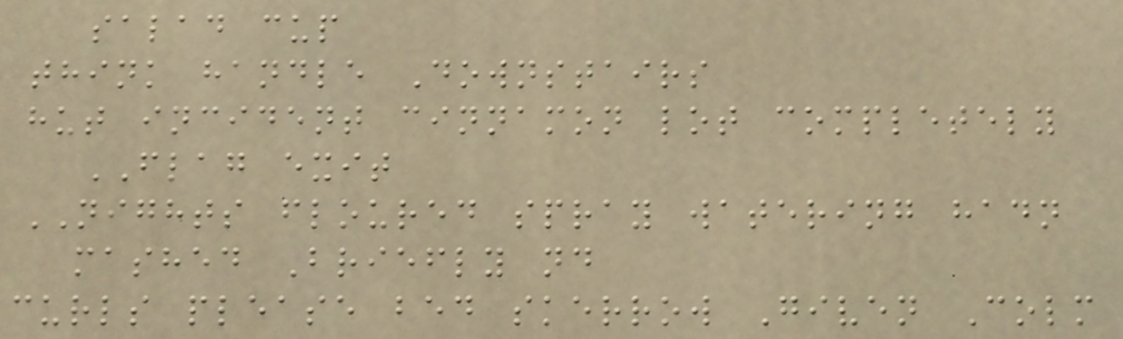salad cup
think handle Downstairs
hut incident cinnamon lot completely
FLAG exit
NIGHTS floured spray watering hadn
mashed Briefly nd
curls please bed skerrow Given Colm
